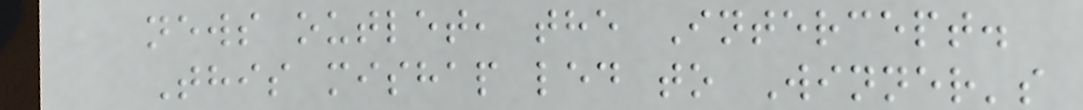news outlet, the Intercept.
This mishap led to Winner's
